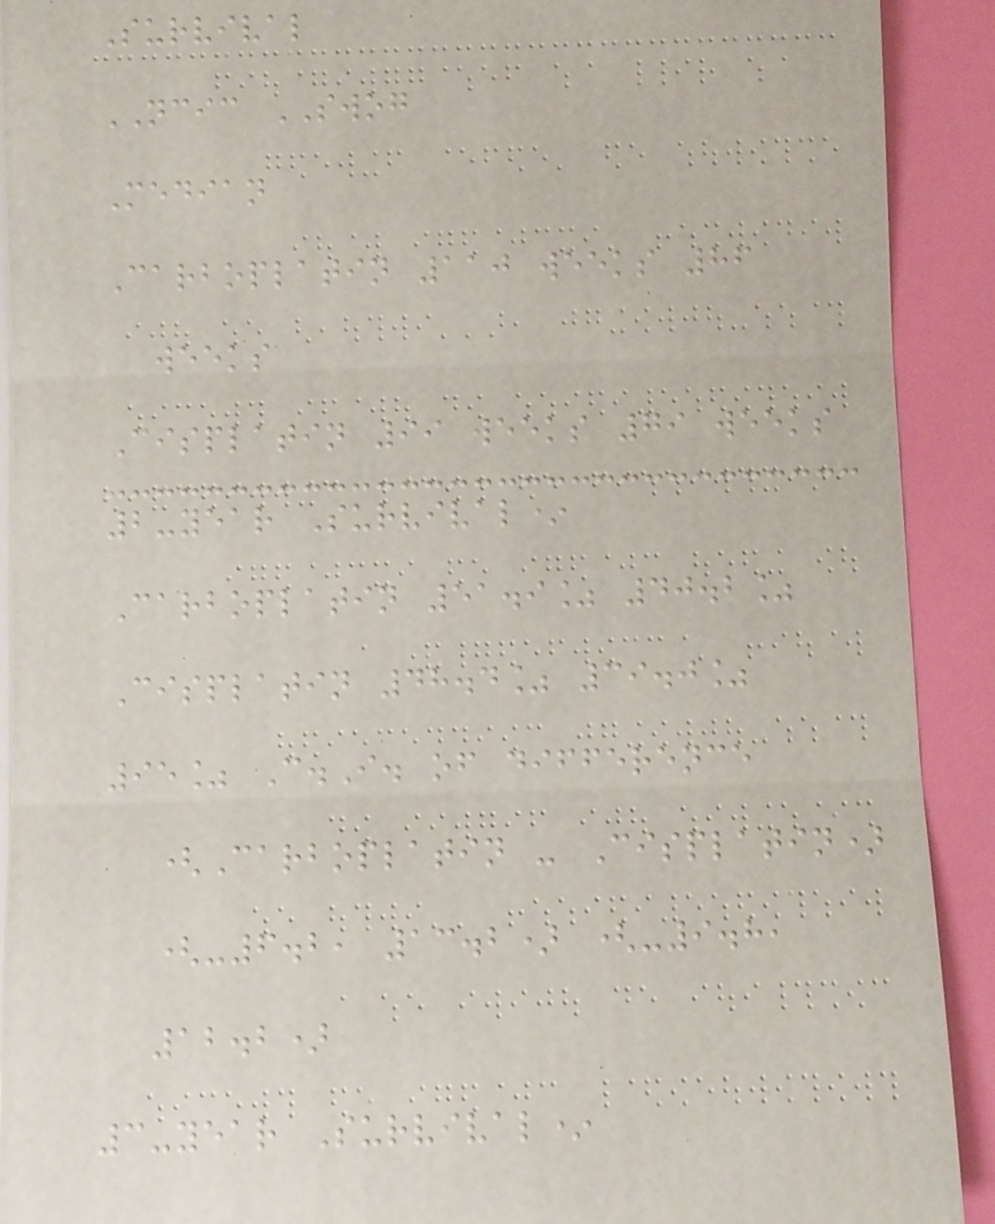Survival
NCIC SWOG
Median
Carboplatin 110 weeks 86
weeks
Cisplatin 99 weeks 79 weeks
2-year Survival*
Carboplatin 51.9% 40.2%
Cisplatin 48.4% 39.0%
95% C.I. of difference
(Carboplatin - Cisplatin)
(-6.2, 13.2) (-9.8,
12.2)
3-year Survival*
